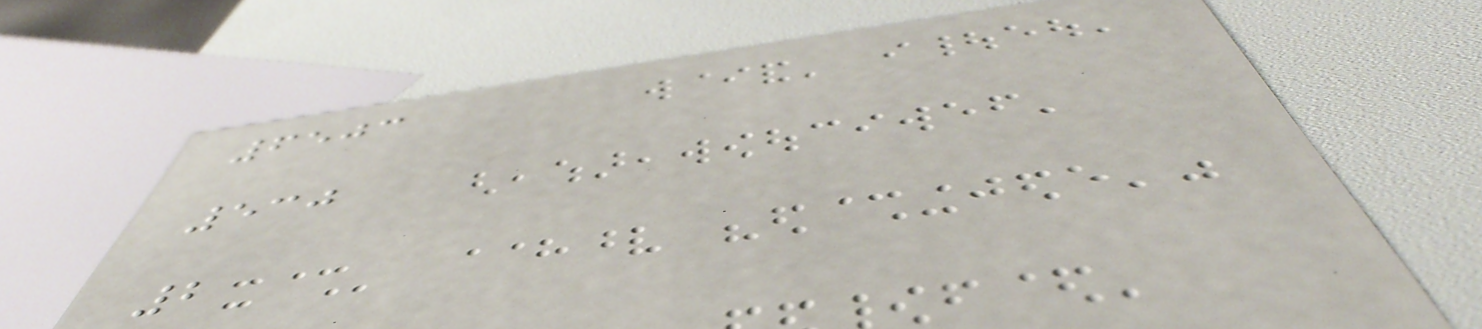6503
530
2
